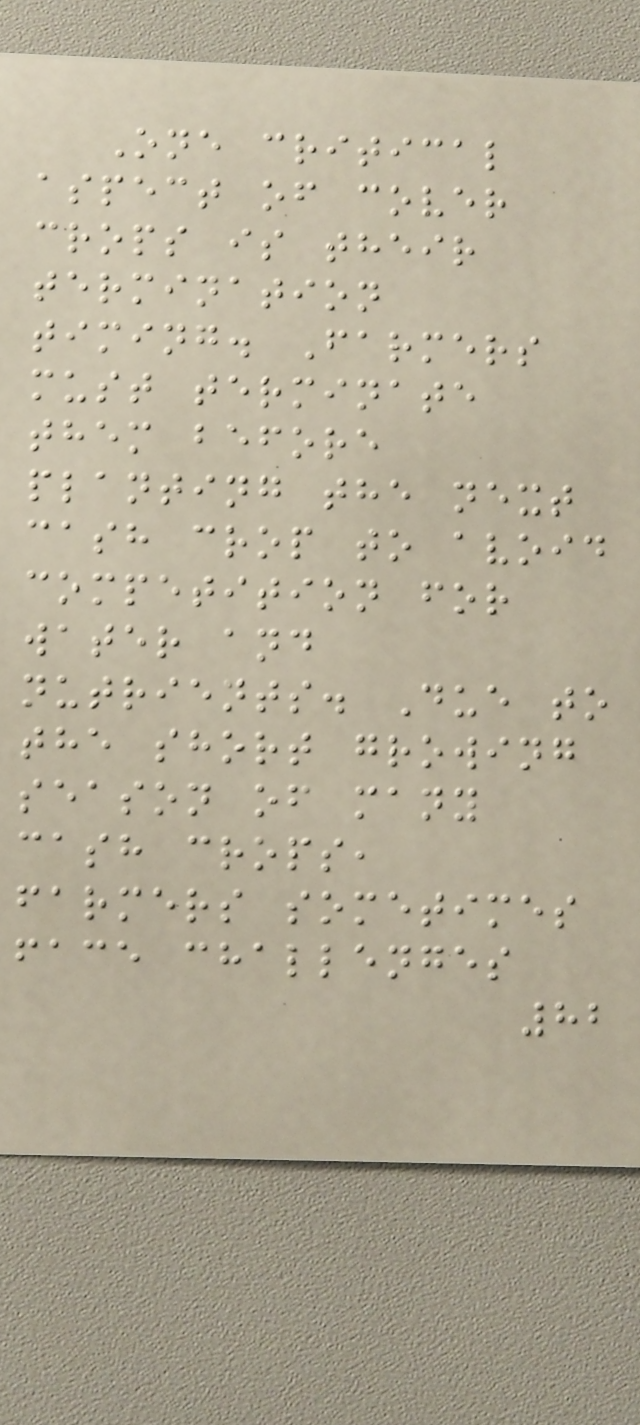One critical
aspect of cover
crops is their
termination
timing. Farmers
must terminate
them before
planting the next
cash crop to avoid
competition for
water and
nutrients. Due to
the short growing
season of many
cash crops,
farmers sometimes
face challenges
82
